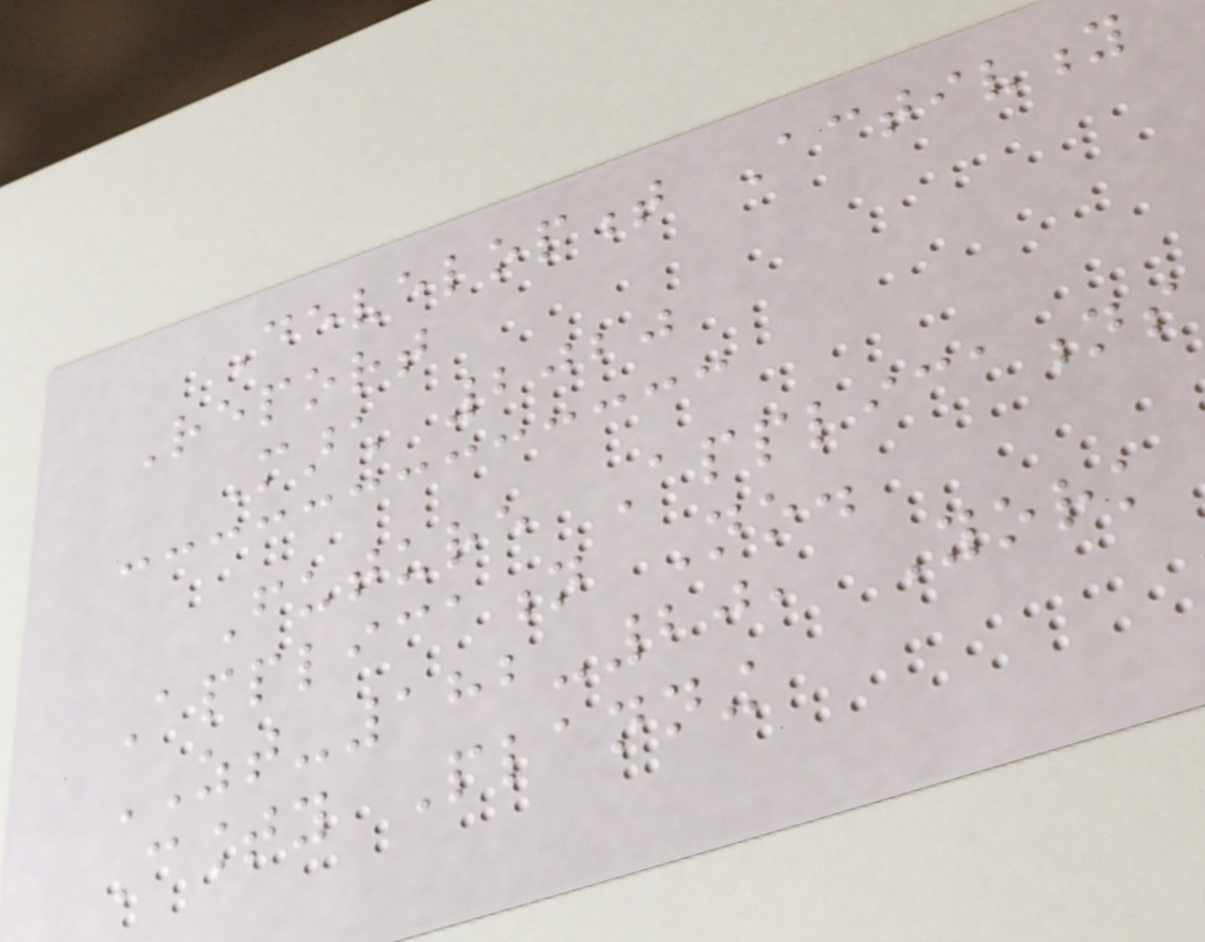Development Activity
Report
March 2020
Future Applications
Application No.
ZT-182-20, York
County Planning
